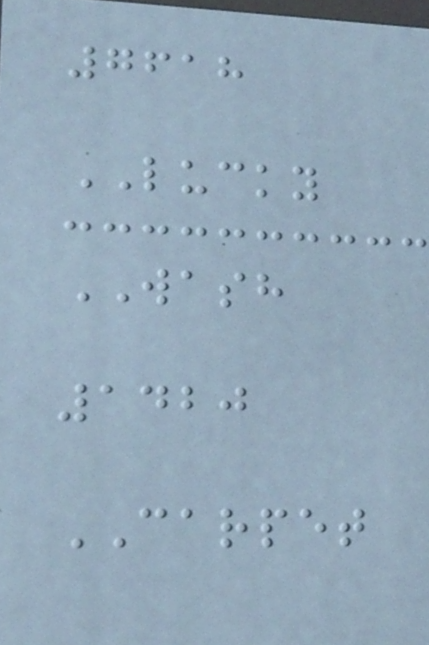7618
LUCKY
WASH
1420
CARPET
